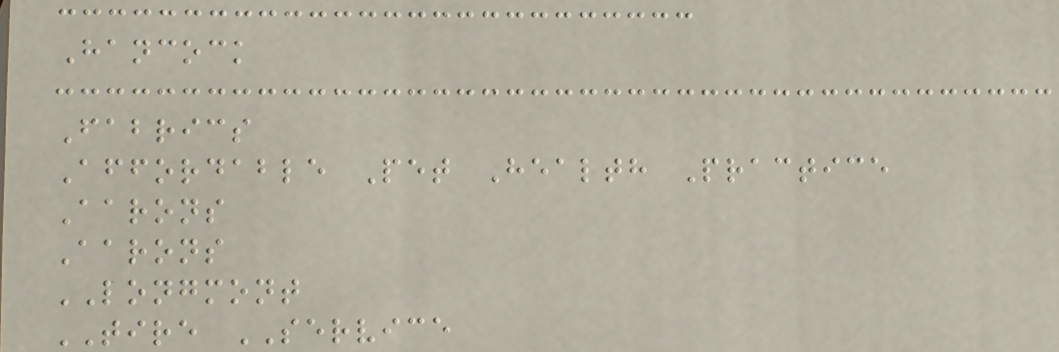Hancock
Fabrics
Affordable Pet Health Practice
Aarons
Aarons
LONGMONT
TIRE SERVICE
